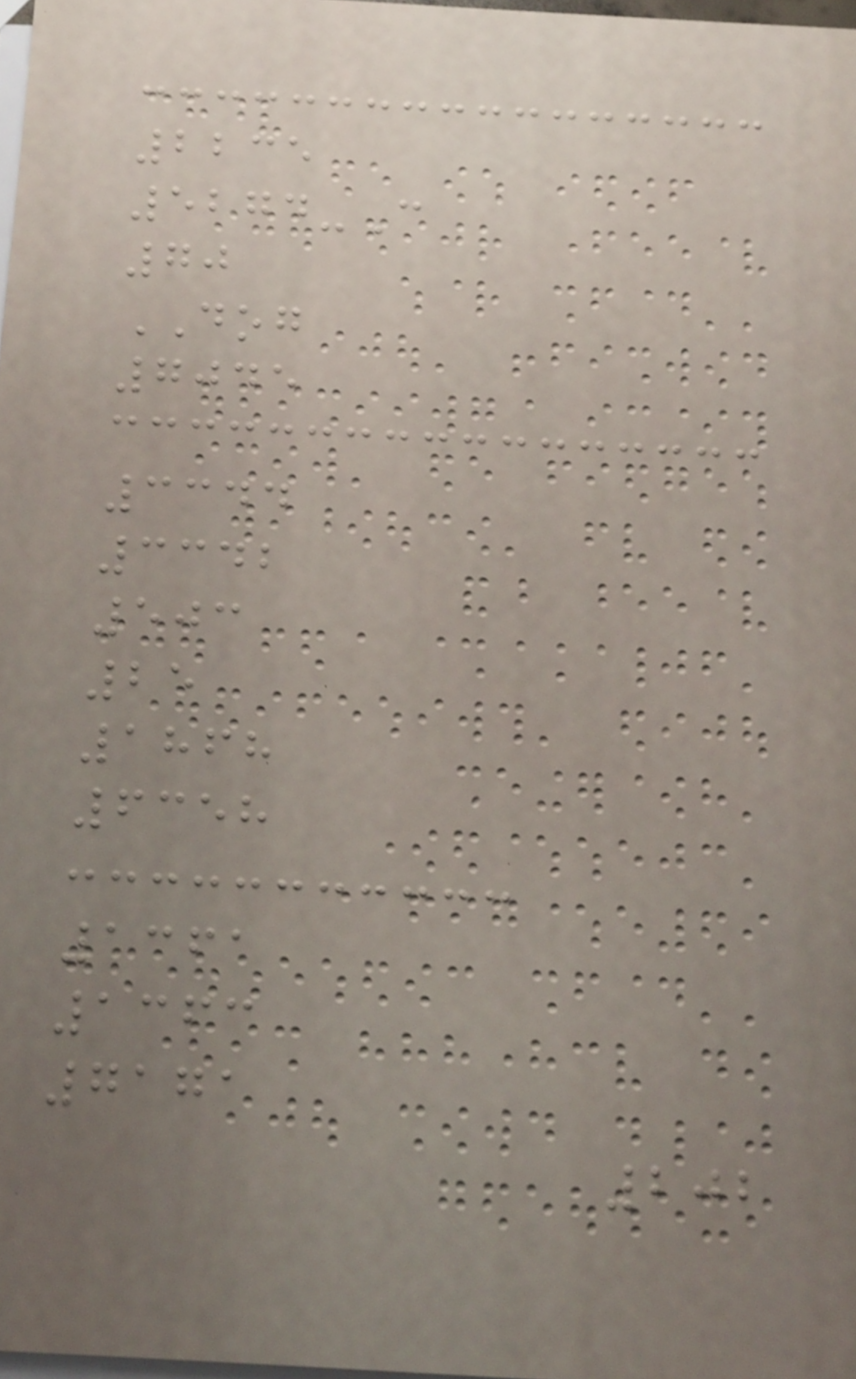2235
5274-C
70
DOG
7045
3344
3342
503
25
1868
6358
1361
1363
7171
202
